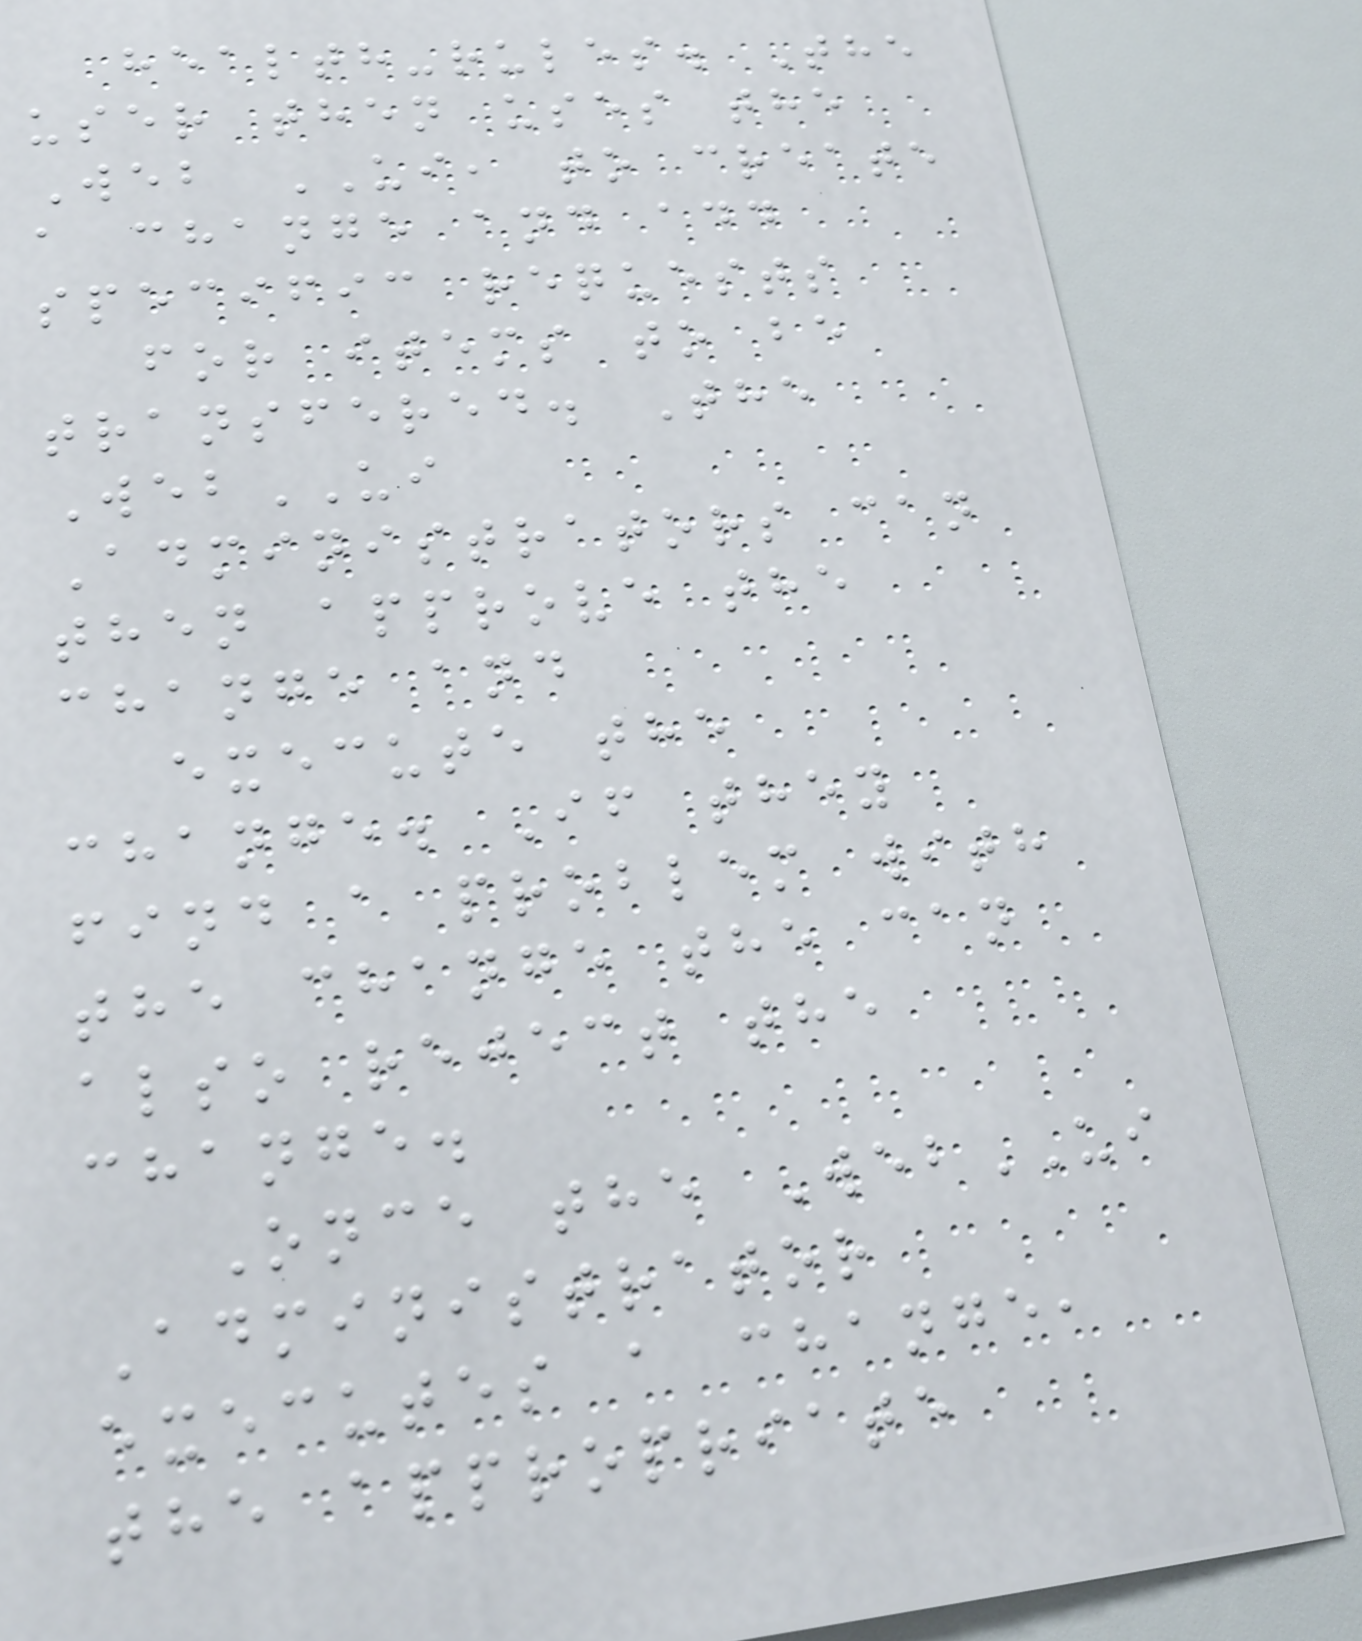health-rules. The
user then uses the
Web UI, to create
a change and add
specific requests
for items to be
transfered. The
WebUI
Administrators can
then approve the
change and
execute the
change. If they
find a problem with
the change the can
also reject the
change.
Once the WebUI
Administrator
executes a change,
the appropriate
